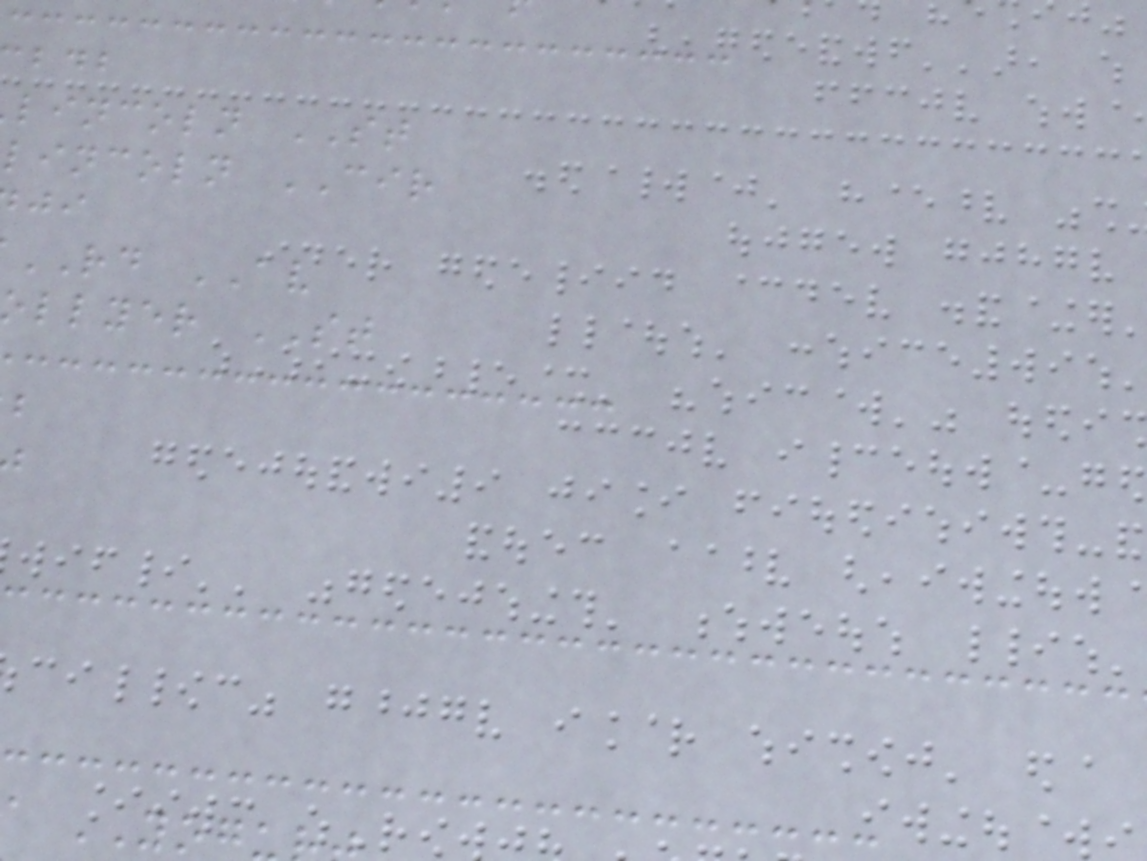lincoln ST
lincoln CIR
RD AV
llyer ST
YOG
